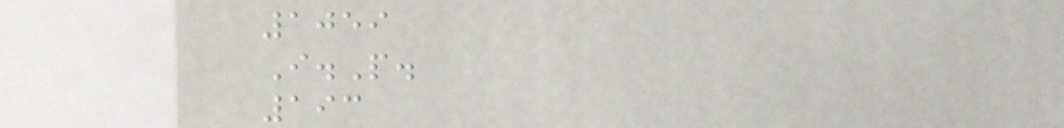1059
I.P.
193
